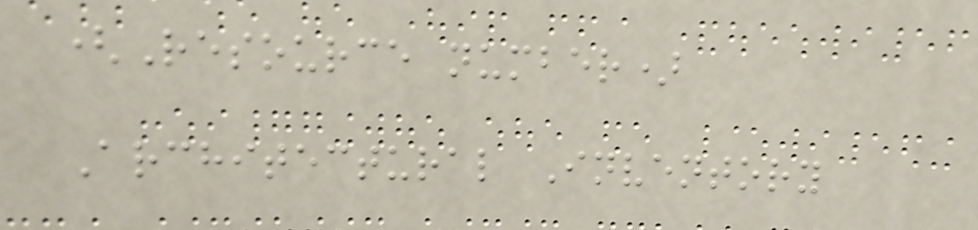(Resource number)
Architectural Inventory
